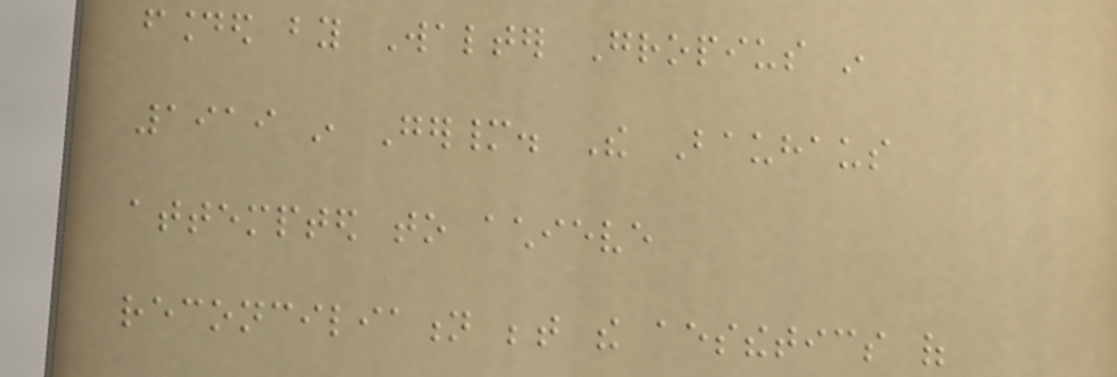founded by Walter Gropius in
1919 in Germany. The Bauhaus
attempted to achieve
reconciliation between the aesthetics of
